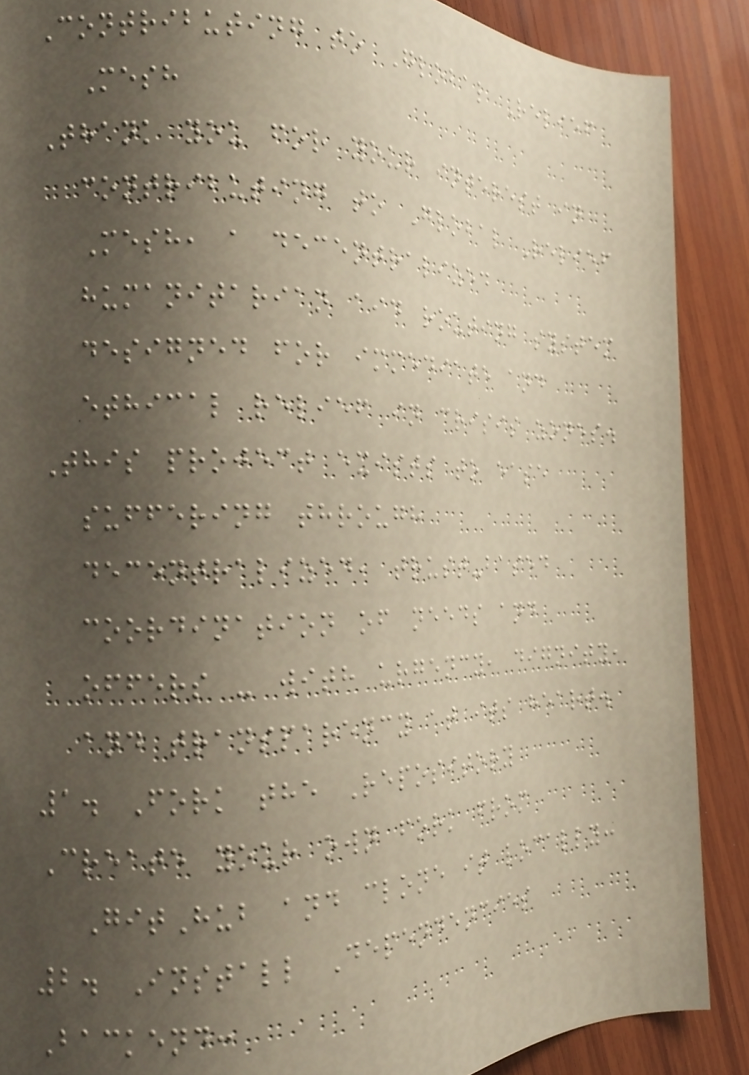Contributing to Global Relief
Mesh
Thank you for your interest in
contributing to Global Relief
Mesh, a decentralized
humanitarian aid routing system
designed for immediate and
ethical relief in crisis zones.
This project exists to ease
suffering through
decentralized, trust-based
coordination of needs and
offers - with urgency, dignity,
and transparency at its heart.
1. Fork the Repository
Create your own fork from
GitHub and clone it locally:
2. Install Dependencies
Backend:
